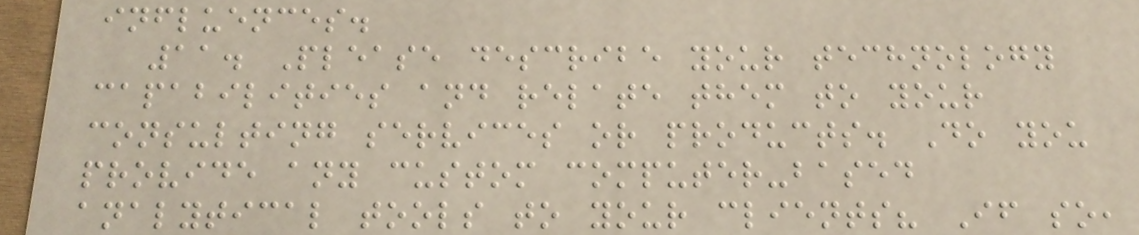influences.
11. Please describe your technology
capabilities and relate them to your
consulting services or products. Do you
provide any custom computer-based
analytical tools to your clients? If so,
